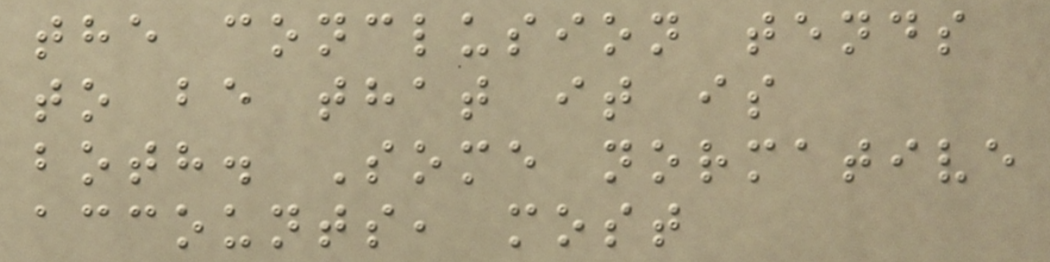the conclusion tends
to be that it is
both. Some normative
accounts, most
